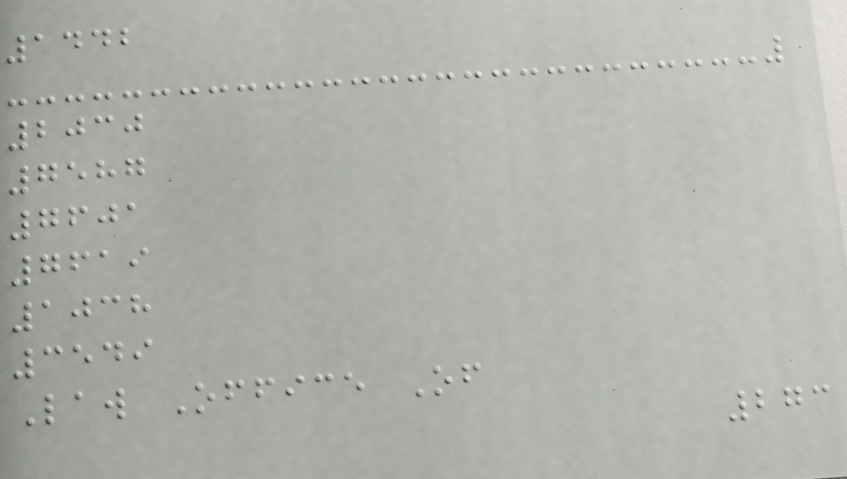1442
2030
7587
7601
7619
1038
3549
Law Office Of
273
